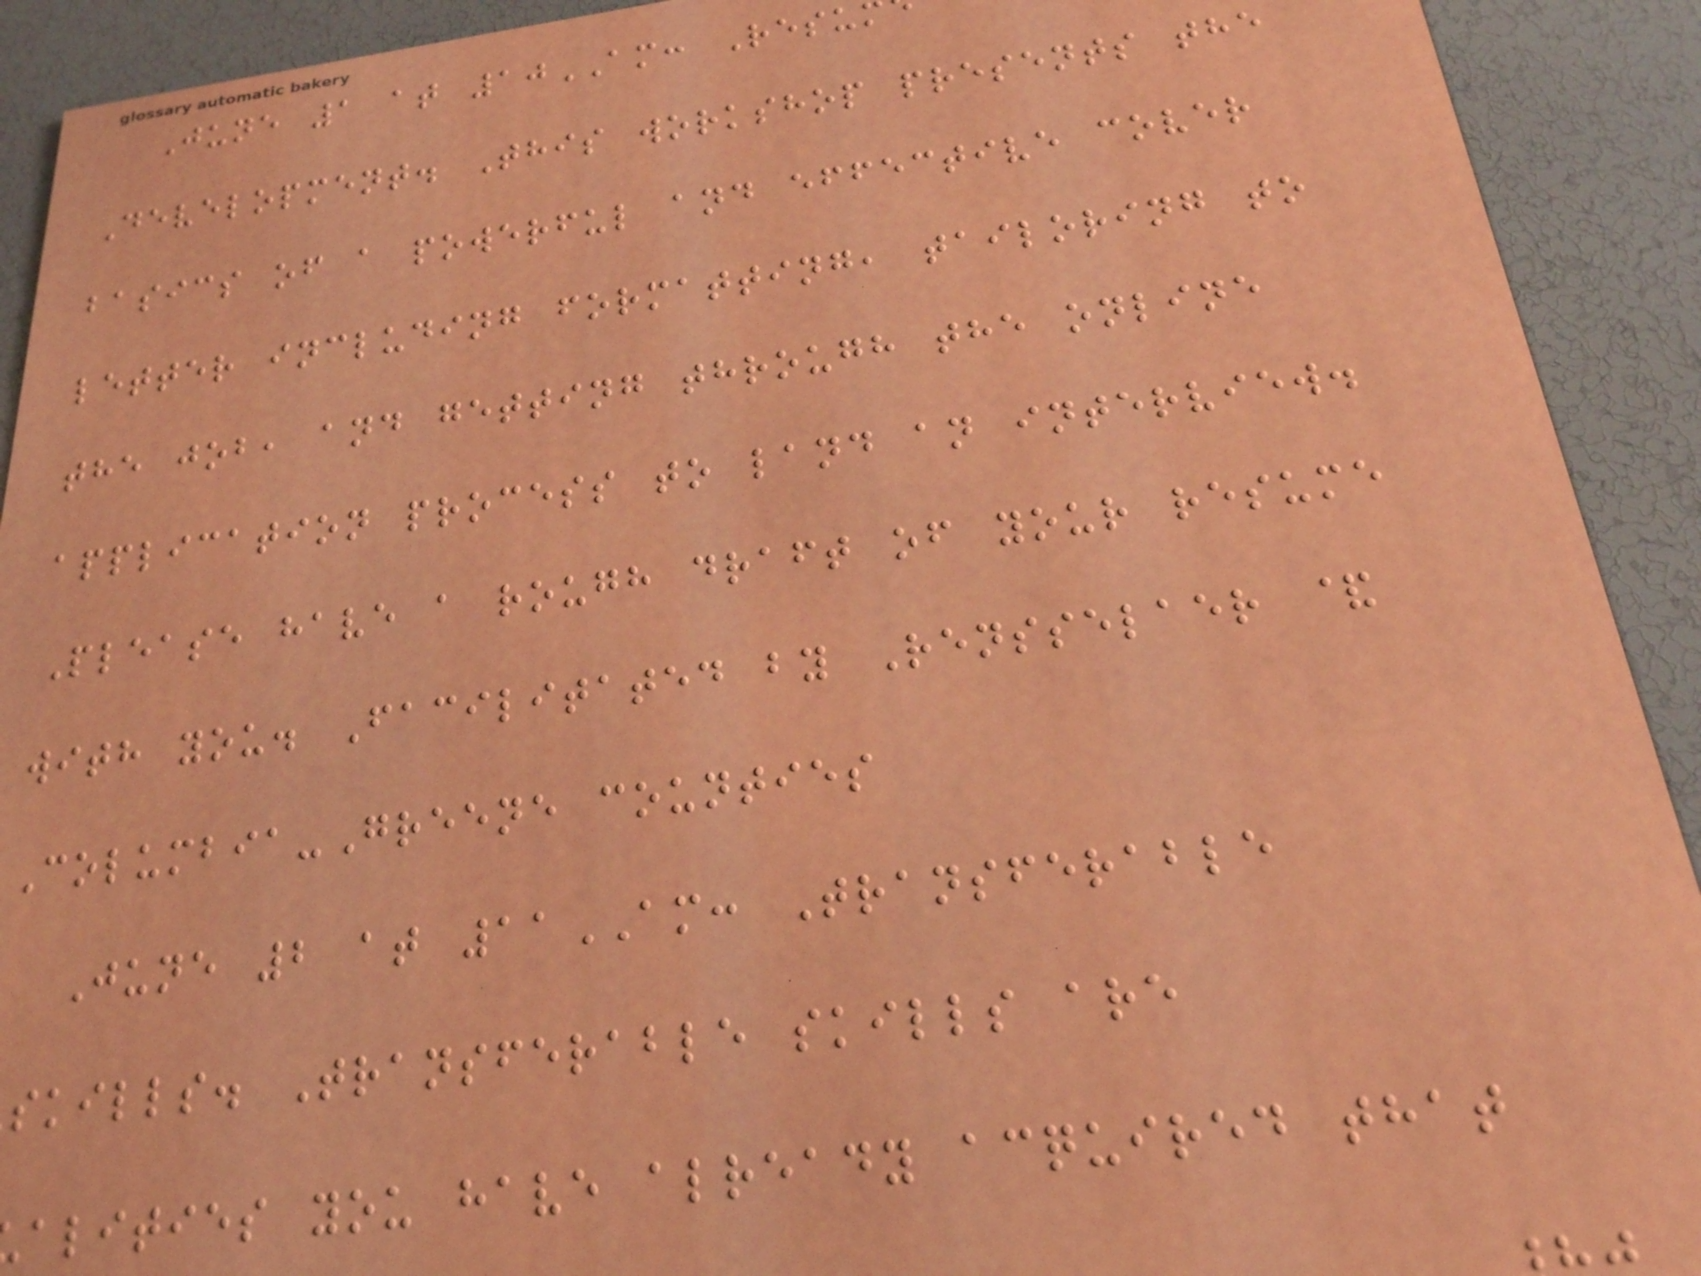June 1 at 10AM: Resu
Development. This workshop presents the
basics of a powerful and effective cover
letter including formatting, tailoring to
the job, and getting through the online
application process to land an interview.
Please have a rough draft of your resume
with you. Facilitated by Rensselaer &
Columbia-Greene counties
June 2 at 11AM: Transferable
skills. Transferable skills are
alities you have already acquired that
